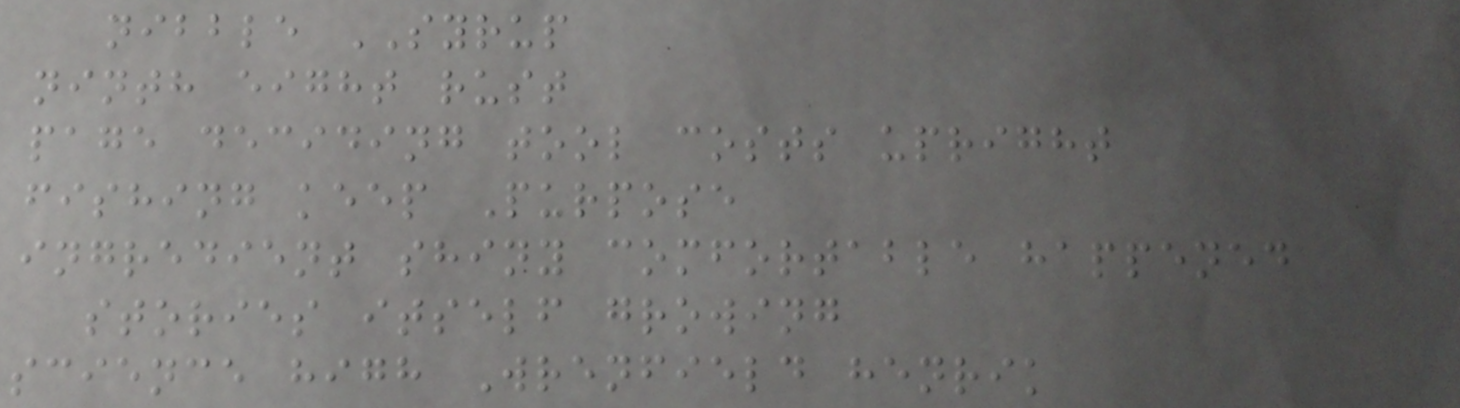nibble SYRUP
ninth eight rust
page deciding tool costs upright
fishing keep Purpose
ingredient shiny comfortable happened
stories itself growing
science high Wrenfield henrik
